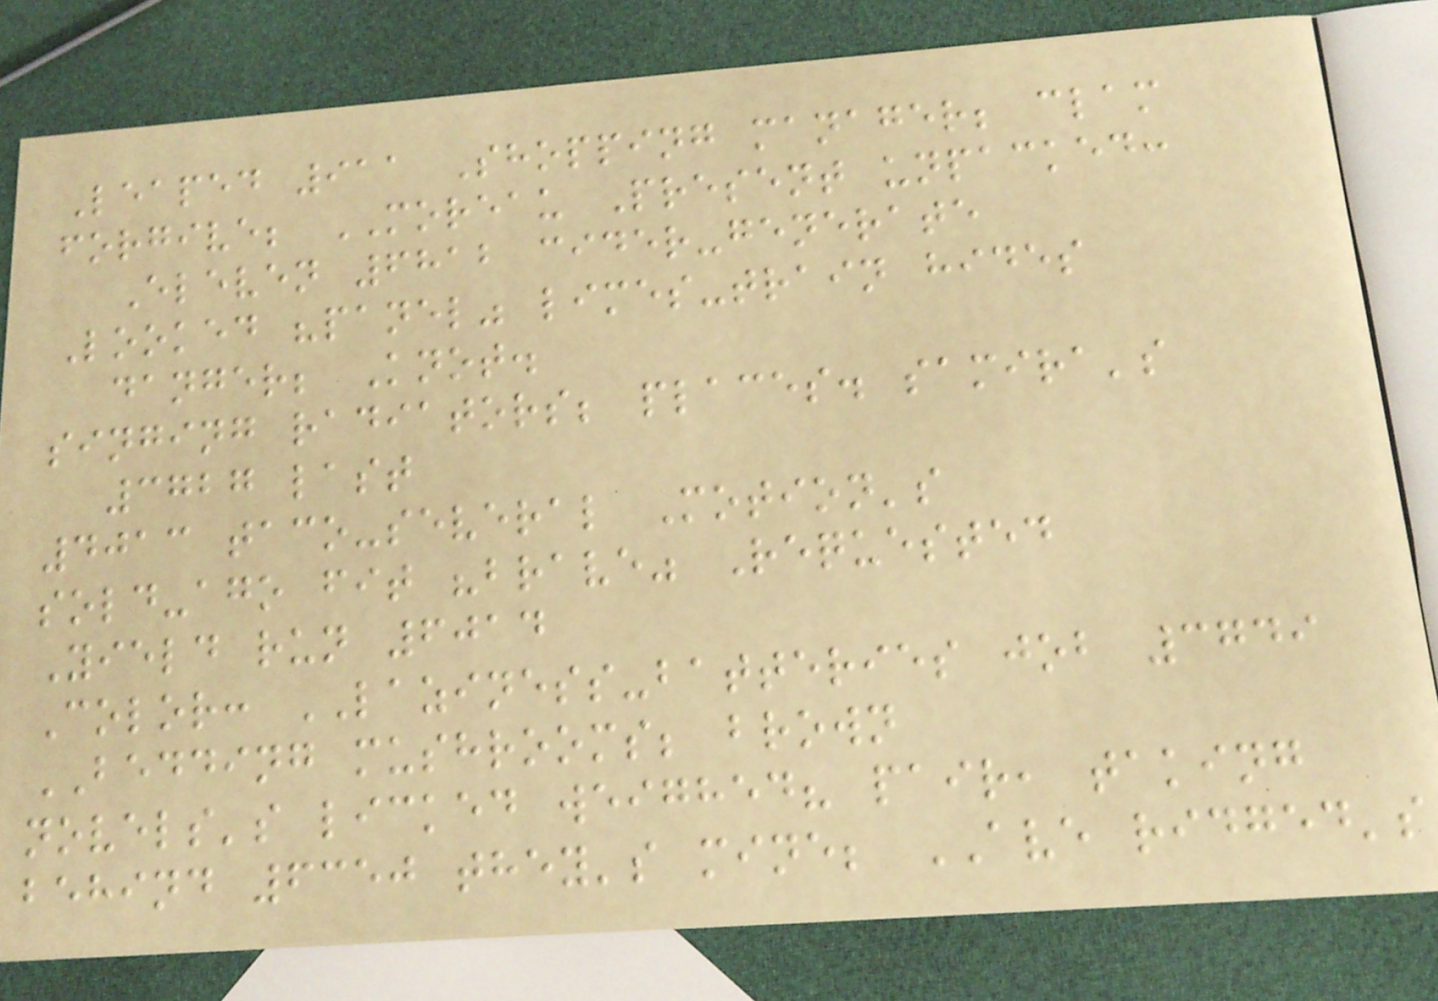Leaped 911 Shopping manager; clam
forgive; MOREAU Present unpacked:
Eleven 6812 cider-generate
Looked "panel" limes-train hides
danger; Knot.
singing radiators; places. samira's
3727 last
4013 taco-several Motion's
sold-ago fit "brave" Requested
Yield run 6014
Color: LAZINESS-batteries job 3749
BEDDING mushrooms; brown
novels's licked weighed? pair, taking
behind 6350 they's mine; AVE ridged's
